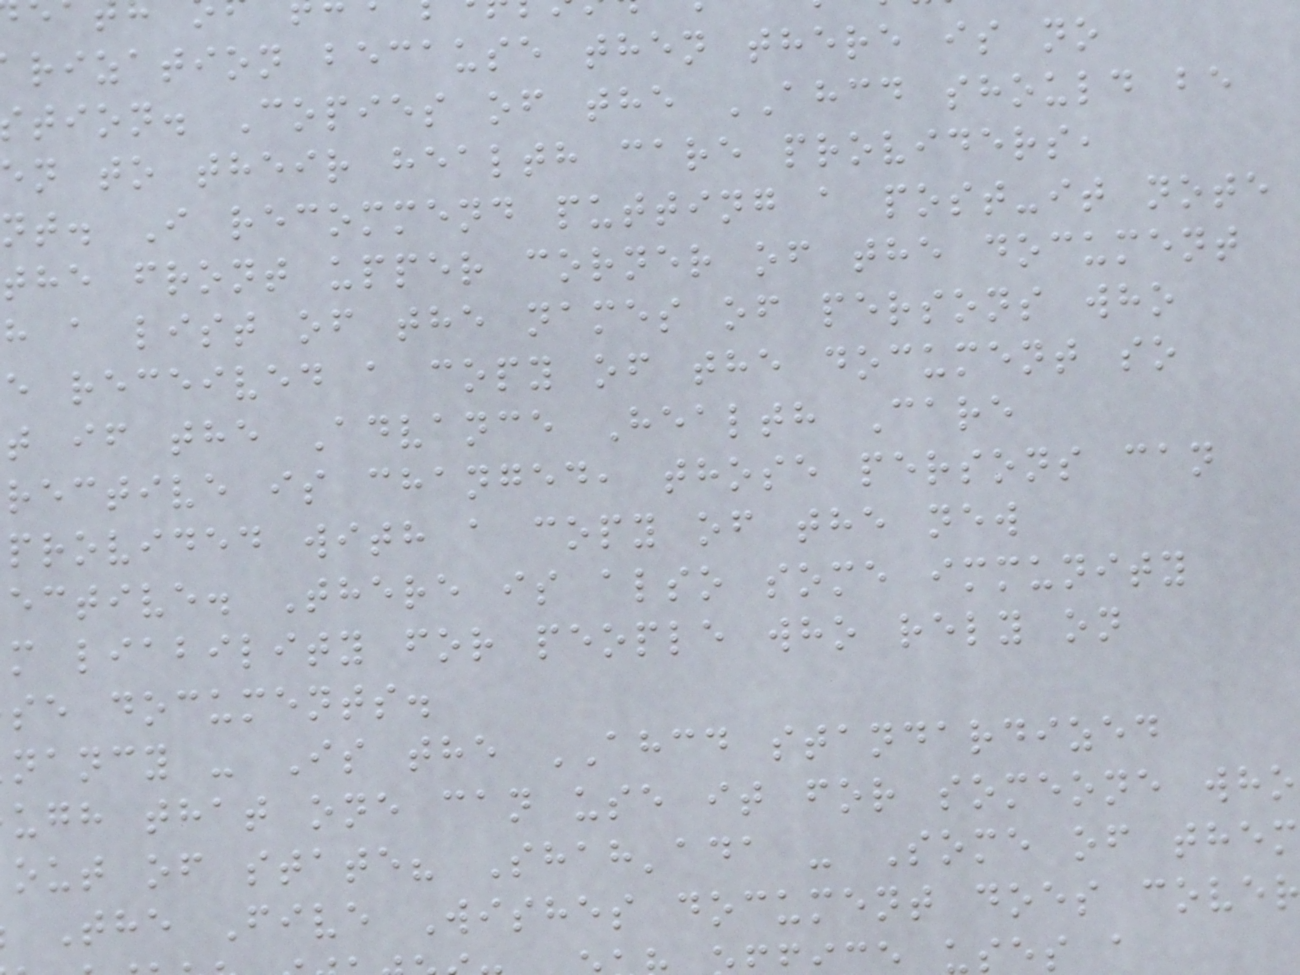rization because then there is no
tion. Copies of the AHCD should be
en to their health care providers,
nt. I recommend putting a post-it note
the front upper corner of the document
h a list of the names of persons who
e received a copy of the document so
t if the Advance Health Care
rective is changed, those persons can
provided with a copy of the new
ective. There is also some immunity
m liability for people who rely on
se documents.
nancy - Is the AHCD standardized
ugh that one can use it for someone who
out of state? Shah'ada - Some of them
The Five Wishes document does cover
